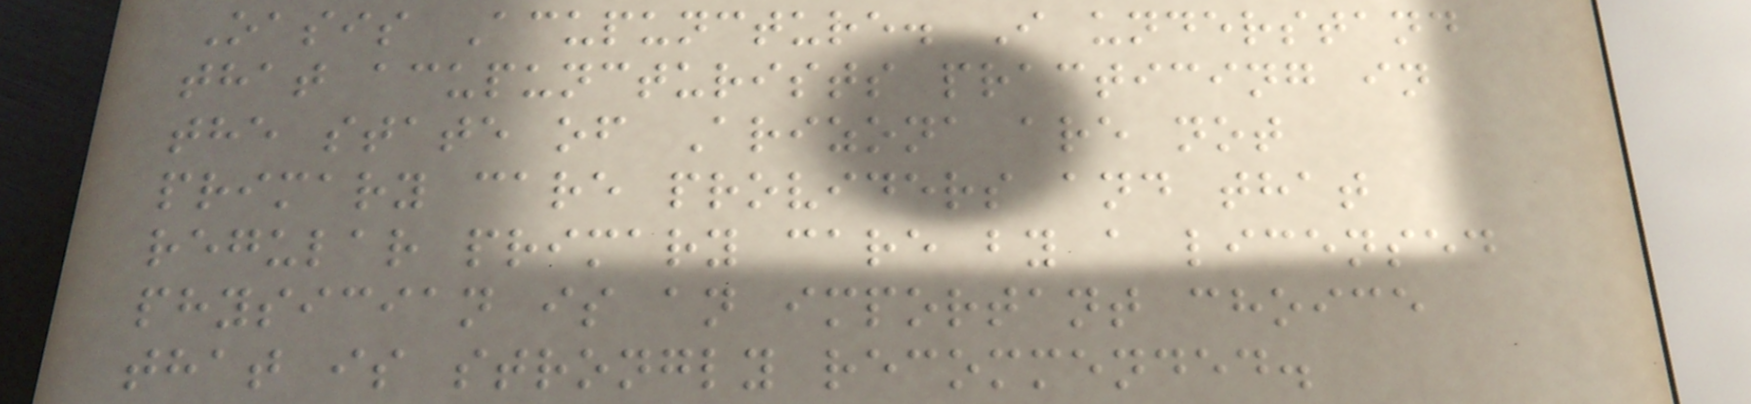Oasis Acupuncture. I understand
that acupuncturists practicing in
the state of Arizona are not
primary care providers and that
regular primary care by a licensed
physician is an important choice
that is strongly recommended.
